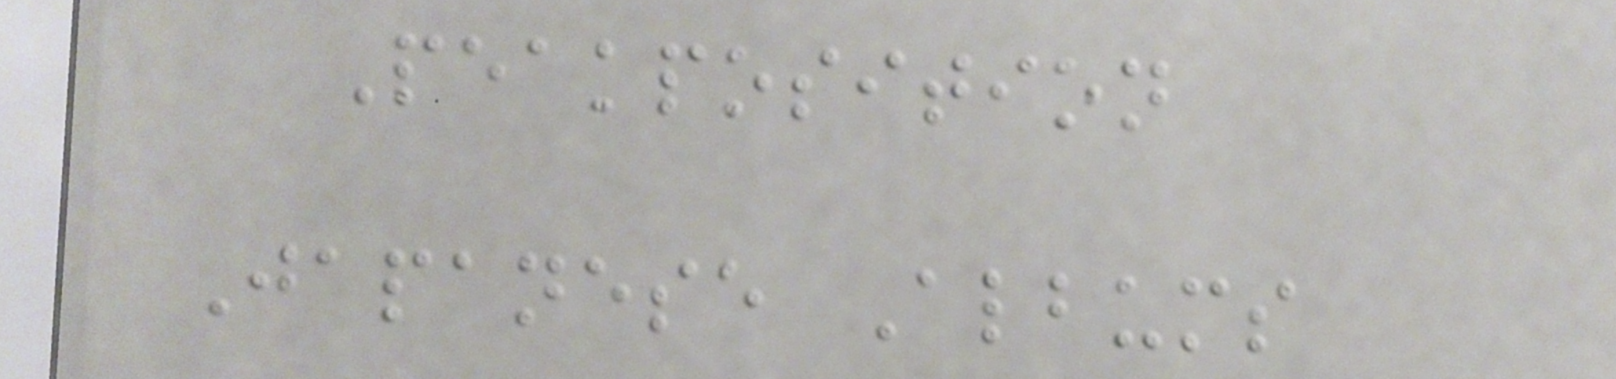Peakposition
Japanese Albums
